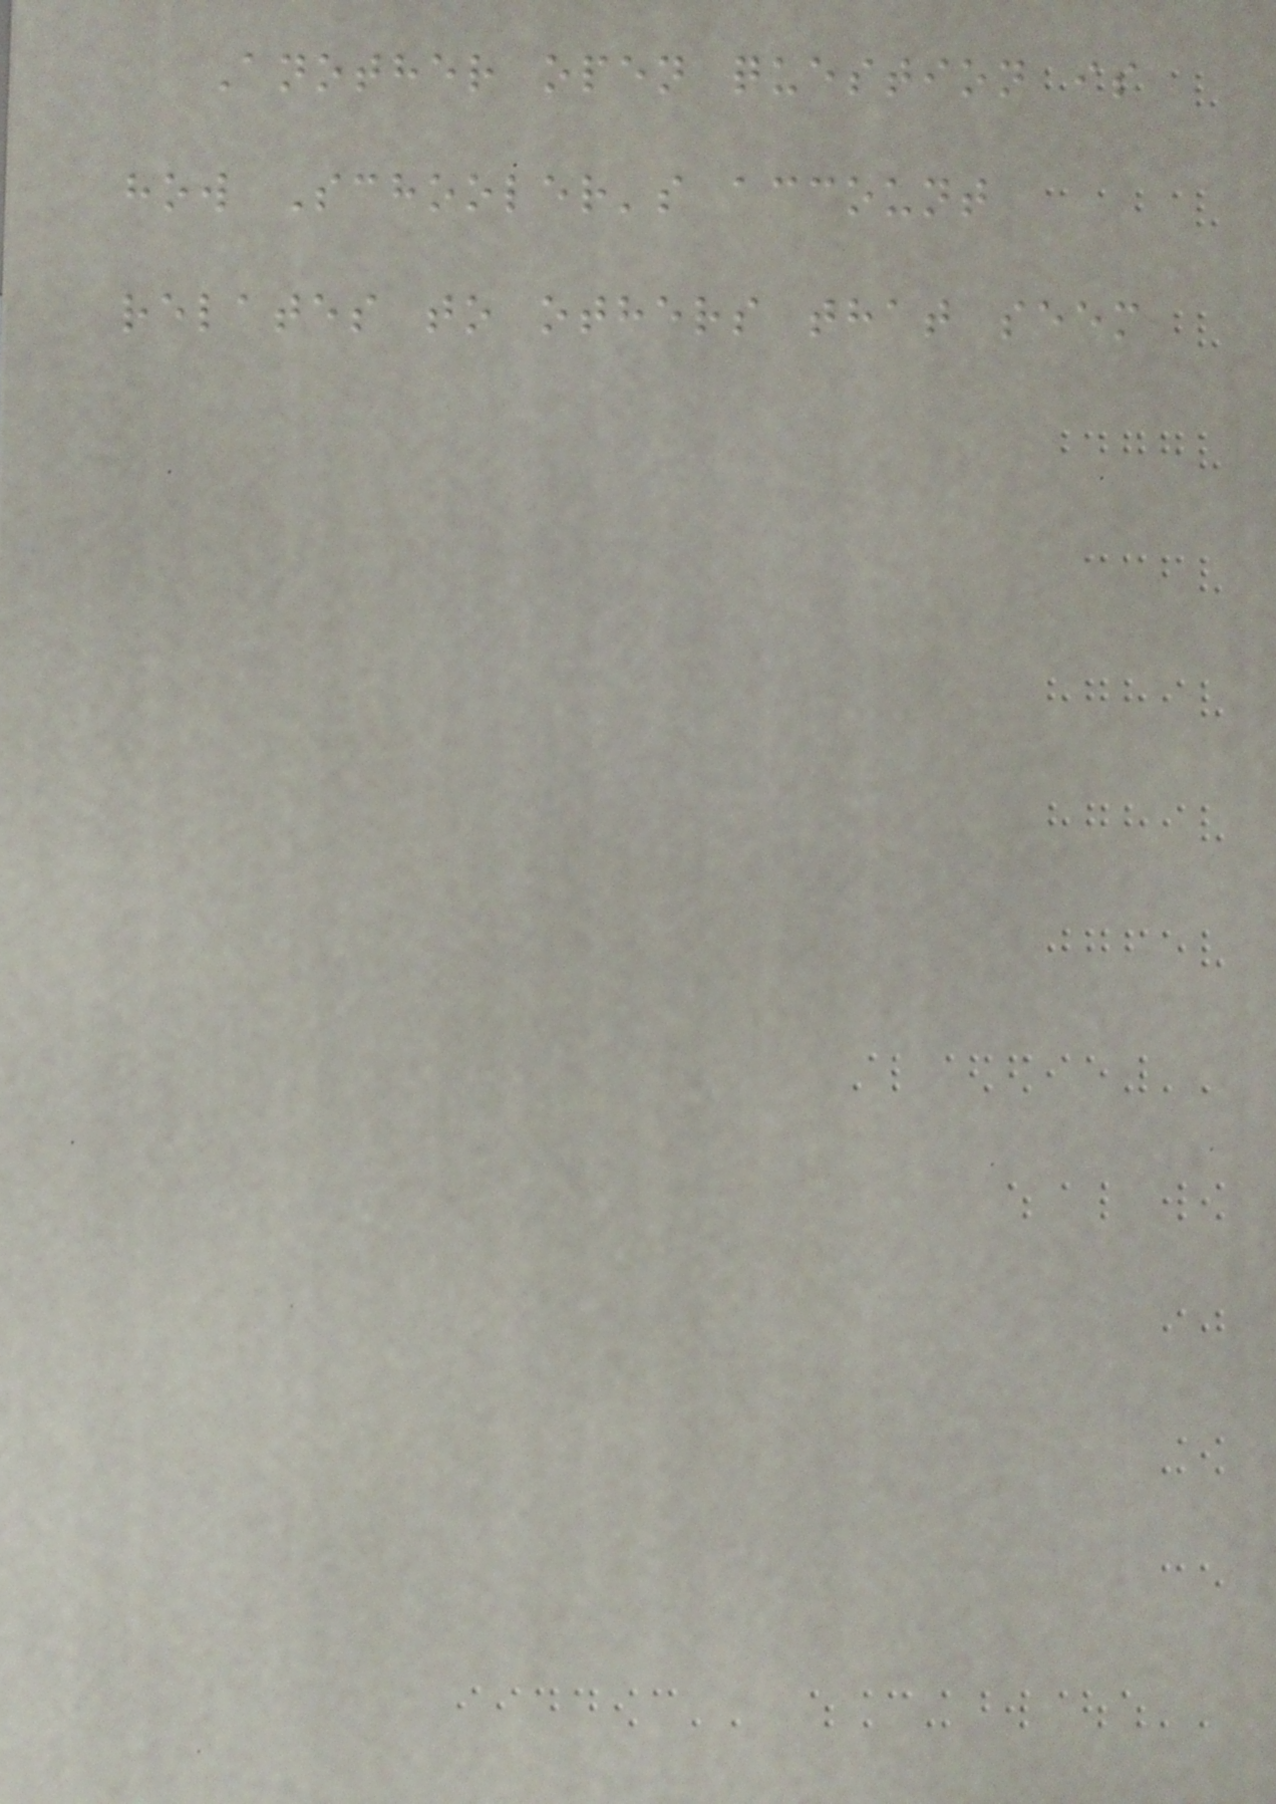Another open question is
how Schooler's account
relates to others that seem
